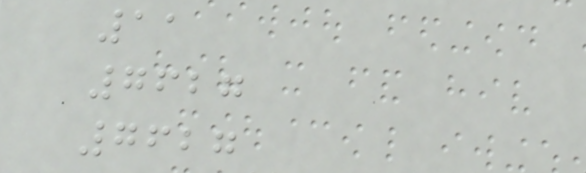11
7627
7627
